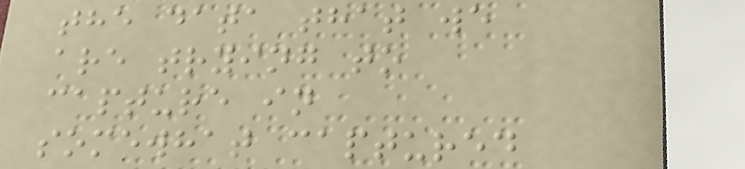the data that we
are trying to
capture in
somewhat captured
